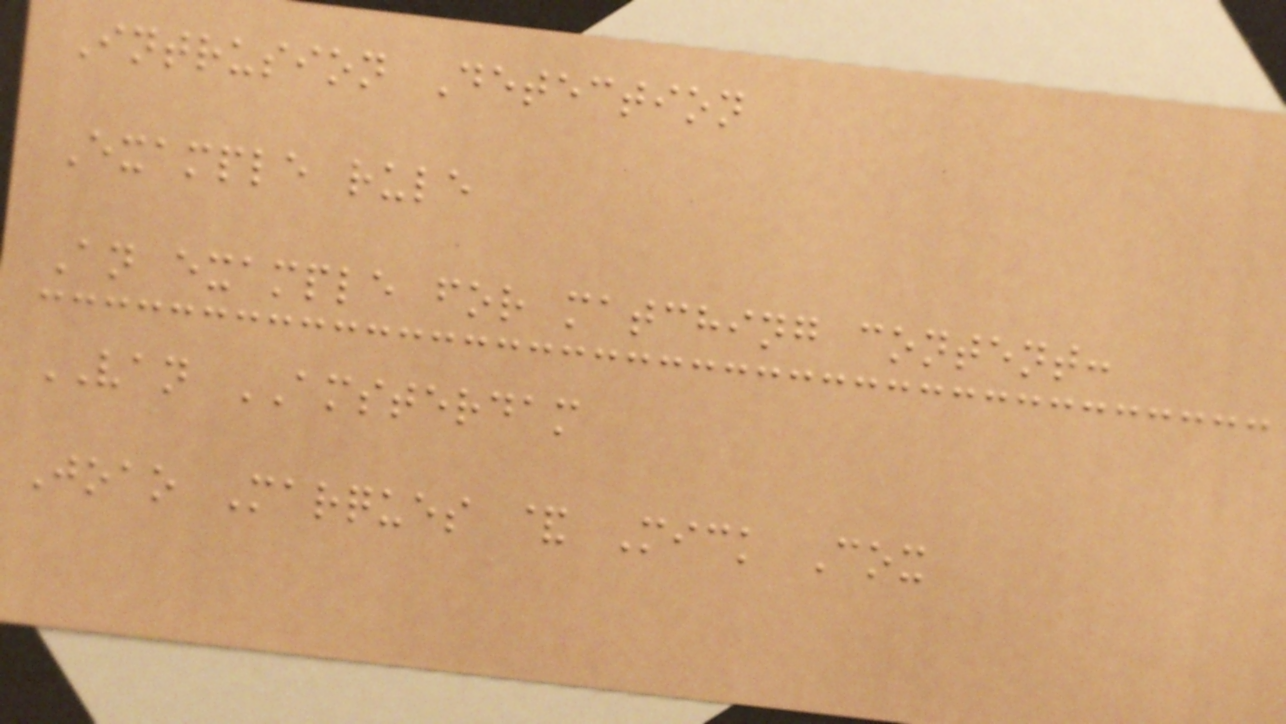Intrusion Detection
Example rule
An example for matching content:
VAN AMSTERDAM
Joao Marques & Mick Cox
